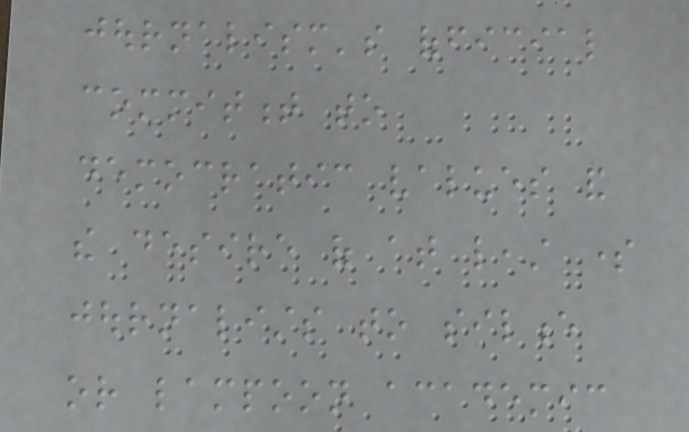journalism's official
commitment to
democratic values and
the desire of at least some
journalists to silence
or lampoon academic
